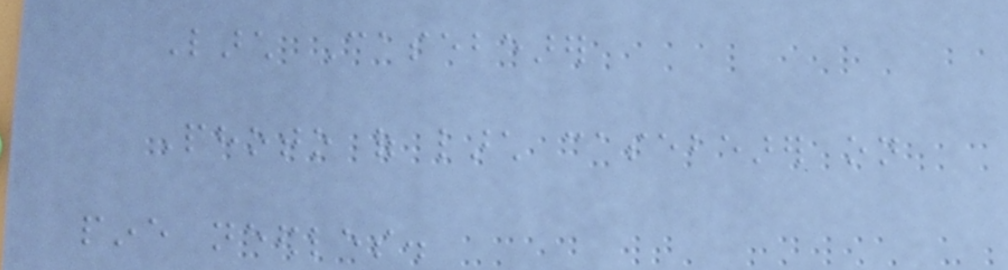Larch Casebearer
Photo of larch casebearer on
pine needles.
